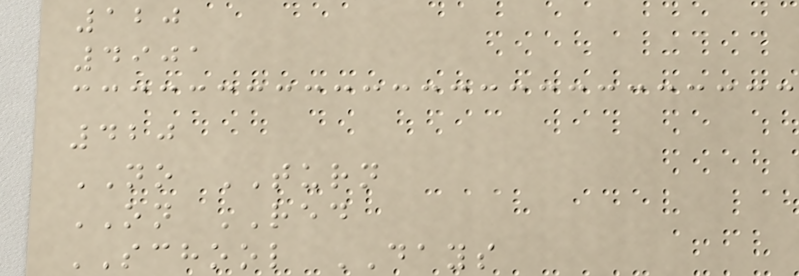120
4901
420
NO TURN
ON RED
SCHOOL DAYS
